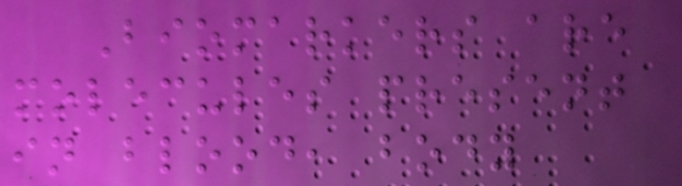Biomarkers are
molecules present
in blood, body
